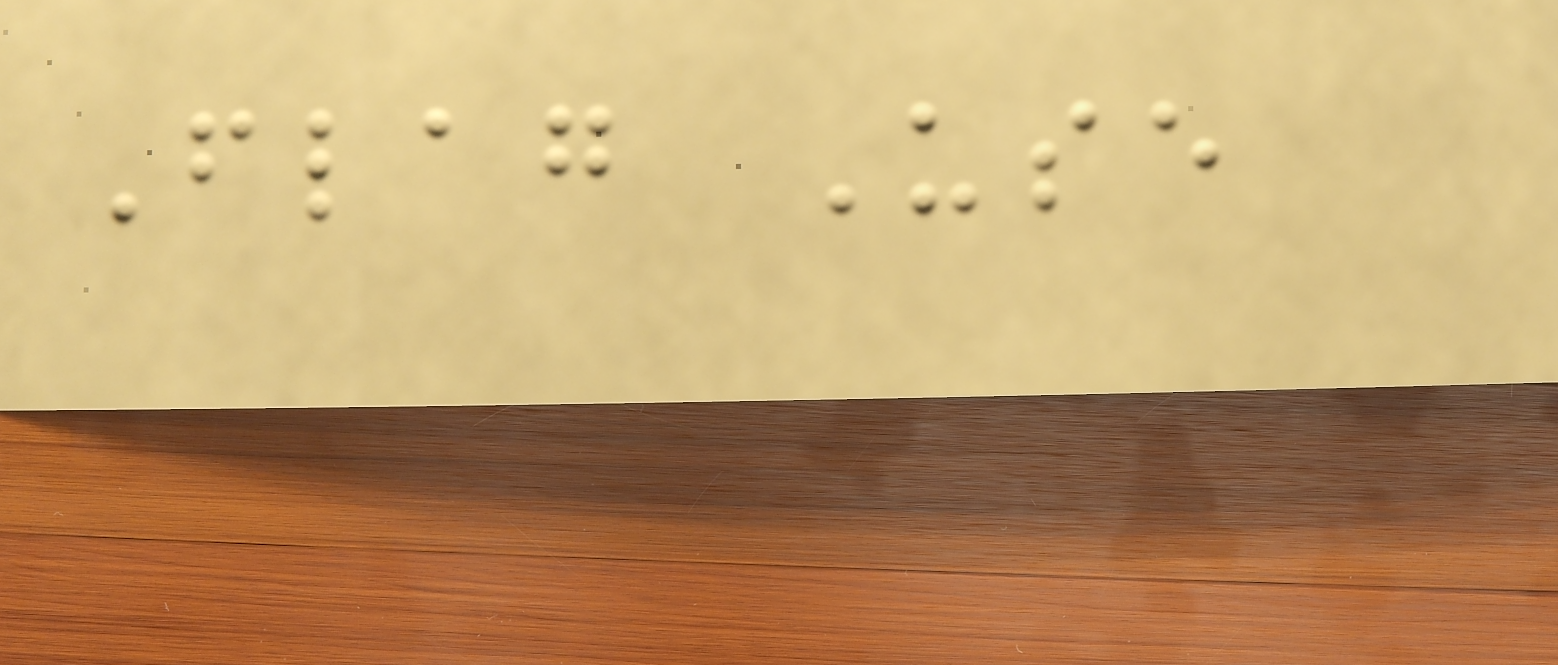Flag Use
